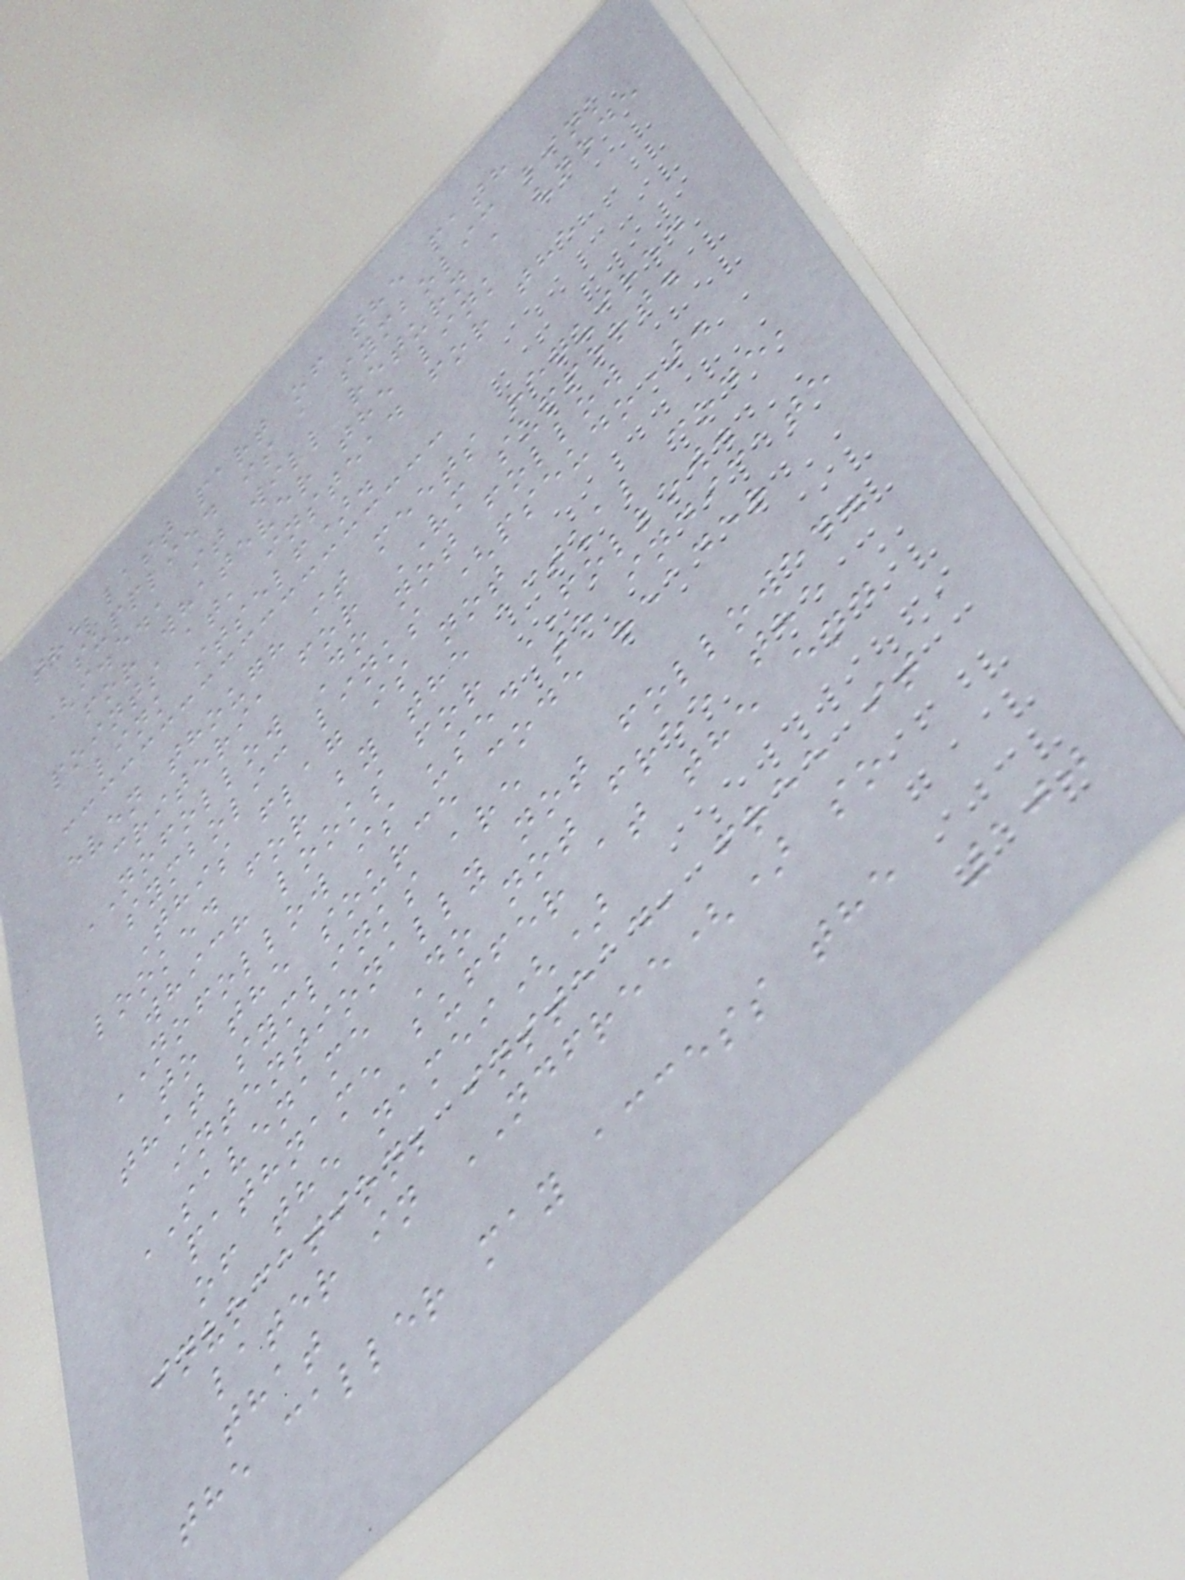the last part of the path
supplied is a symbolic link
(i.e., it will return a vnode
for whatever the link
points at, instead for the
link itself).
even though it meets required
criteria for VM support.
NOFOLLOW Do not follow
symbolic links (pseudo).
This flag is not
looked for by the actual code,
which looks for FOLLOW.
NOFOLLOW is used to indicate
to the source code reader
that symlinks are
intentionally not followed.
SAVENAME Do not free the
pathname buffer at the end
of the namei()
invocation; instead, free it
later in NDFREE() so
that
the caller may access the
100
